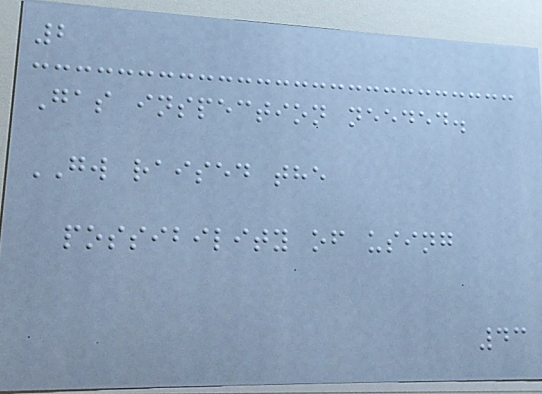2
Gas inspection needed.
GW raised the
possibility of using
43
